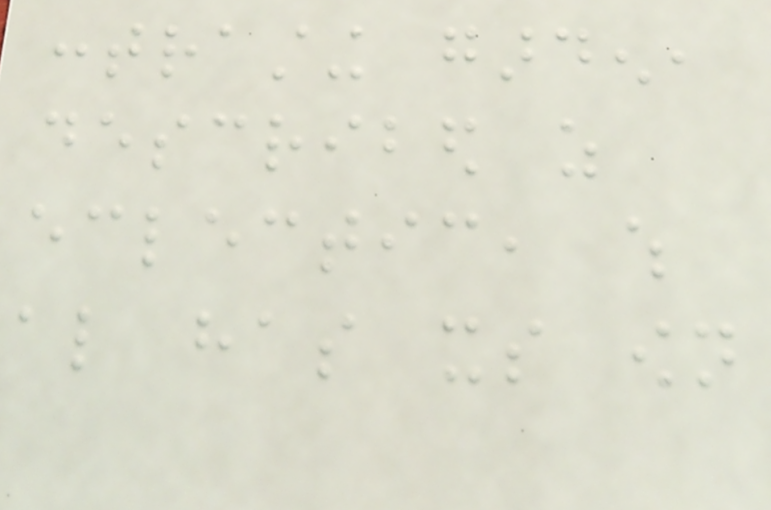contrasting garden,
described as
eclectic, which
also has its own
